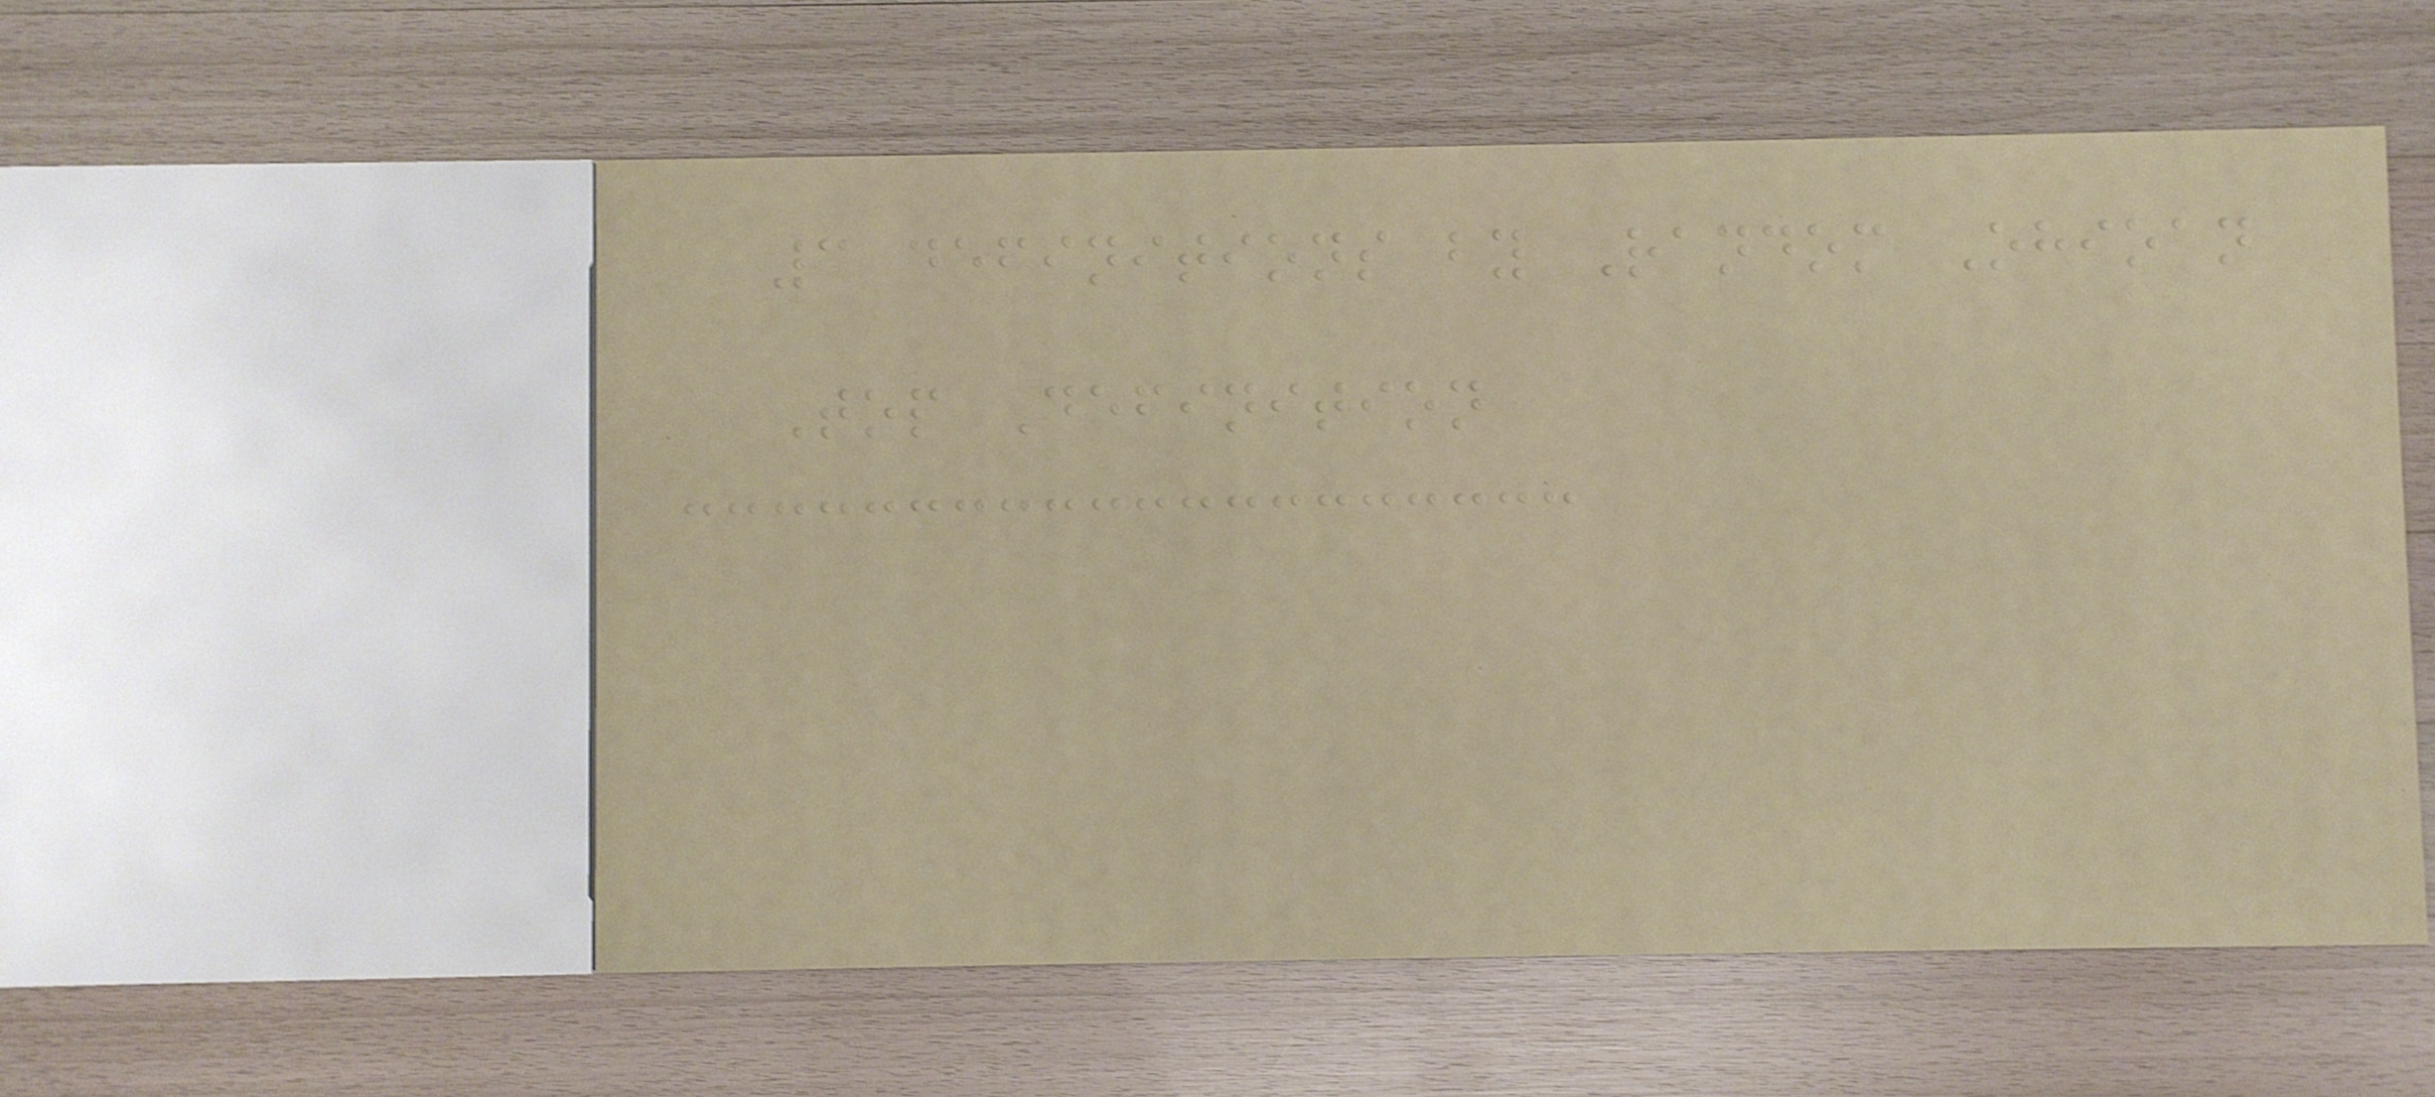3 definitions by Random Ohioan
Top Definition
